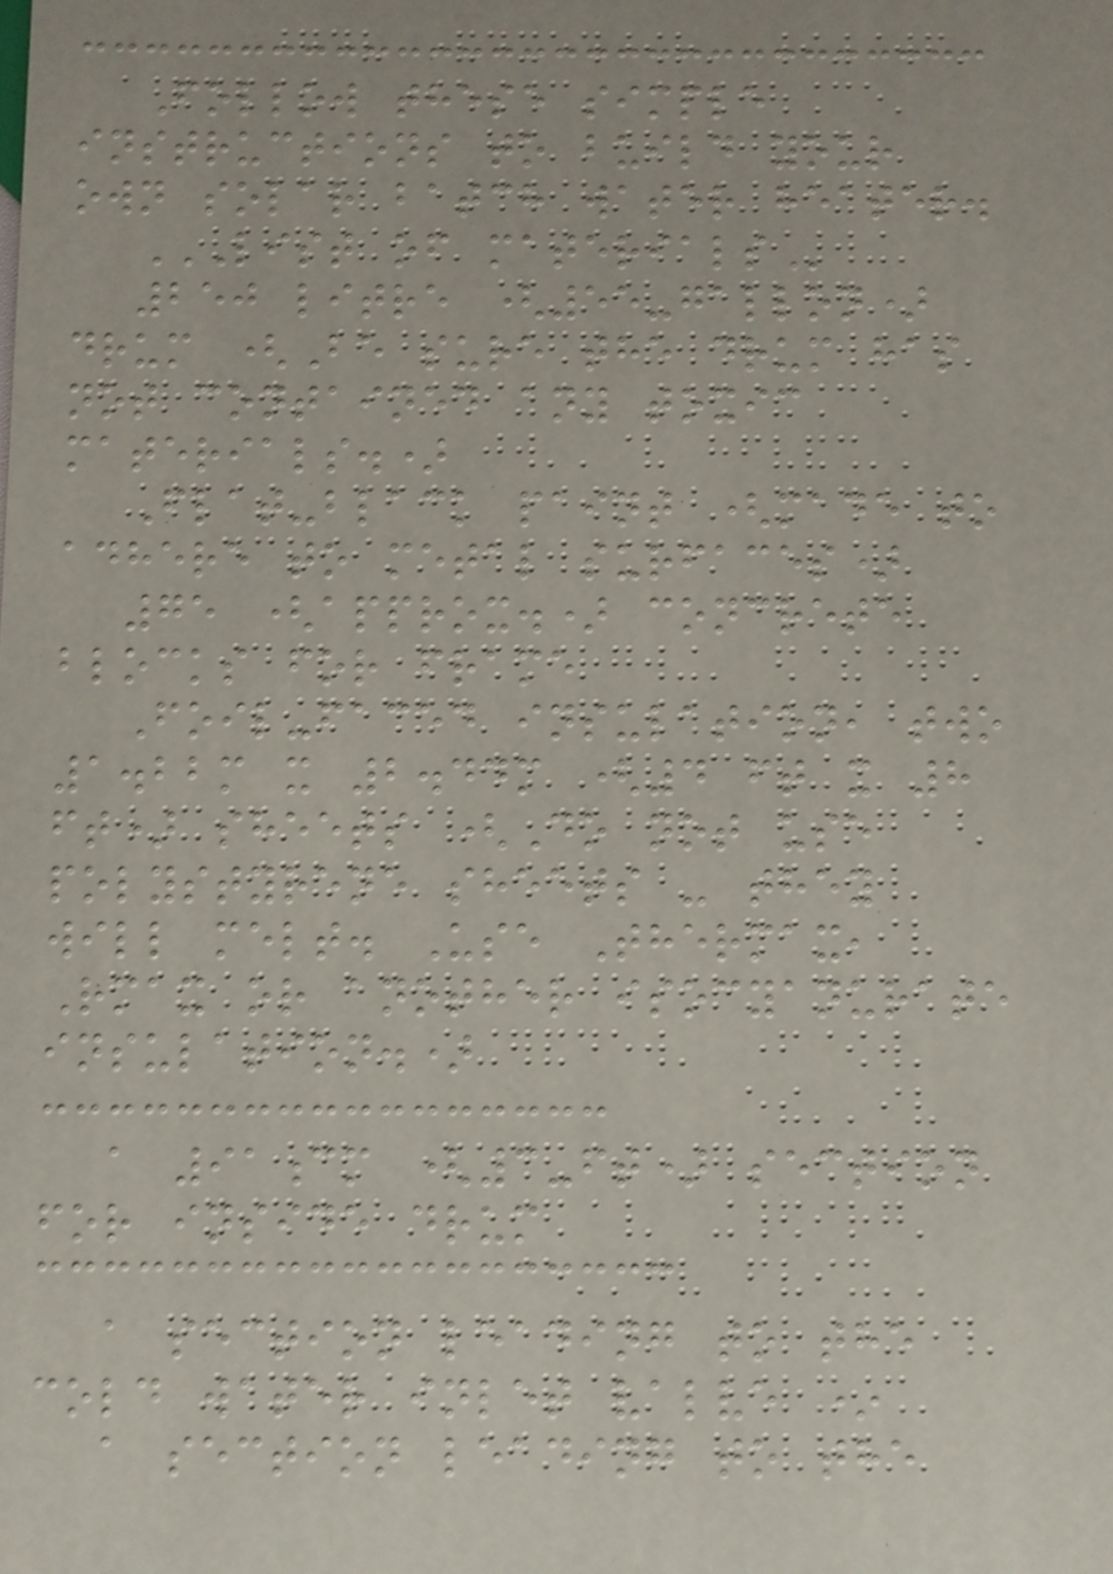Follow these simple
instructions to build your
own solar batch water heater.
LIST OF MATERIALS
250 litre (55-gallon)
drum (Be sure the drum has
not contained any toxic
materials.)
Flat-black paint (made to
adhere to metal surfaces)
75 (approx.) concrete
blocks for frame
Foil-faced insulation, two
1.22m x 2.44m (4 ft x 8
ft) sheets (Do not use
polystyrene sheets - they
will melt. Use Thermax,
Rmax or another isocyanurate
insulation.)
a 91cm (3-ft) section
for inside drum
a section leading to the
cold water inlet valve *
a section leading to the
